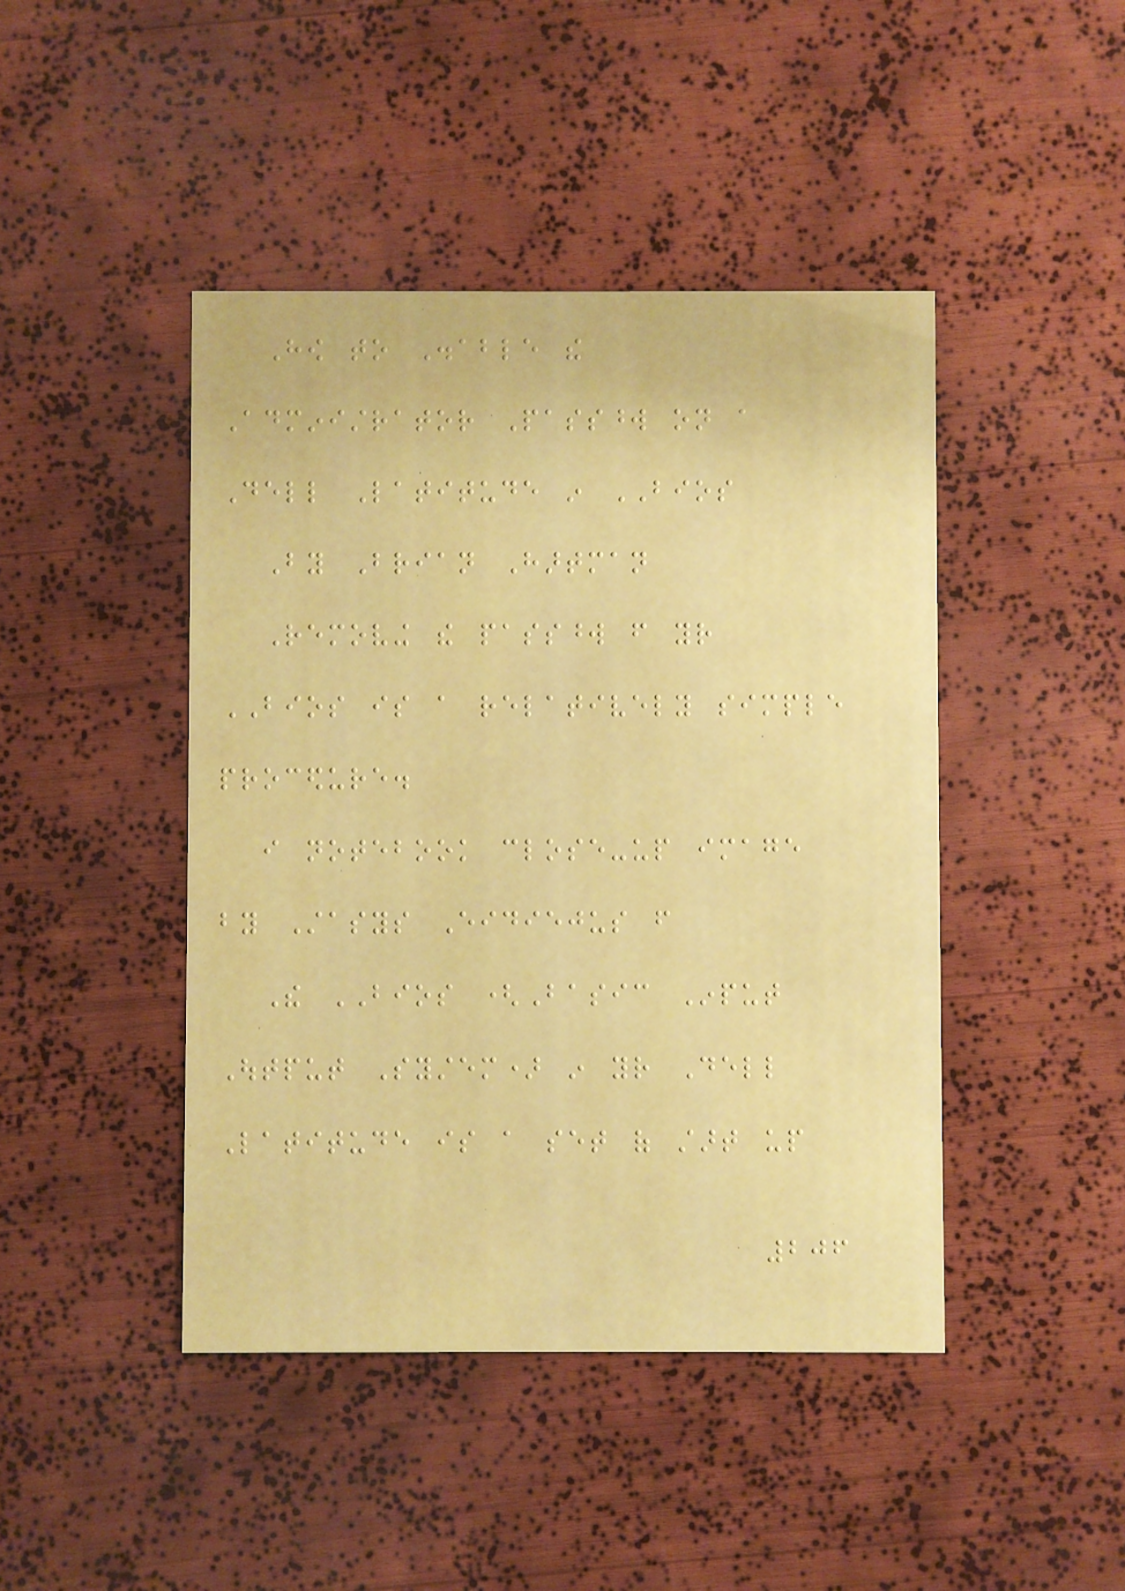How to Disable the
Administrator Password on a
Dell Latitude in BIOS
By Brian Hartman
Removing the password from your
BIOS is a relatively simple
procedure.
i notebook close-up image
by Stasys Eidiejus from
The BIOS (Basic Input
Output System) in your Dell
Latitude is a set of start up
206
